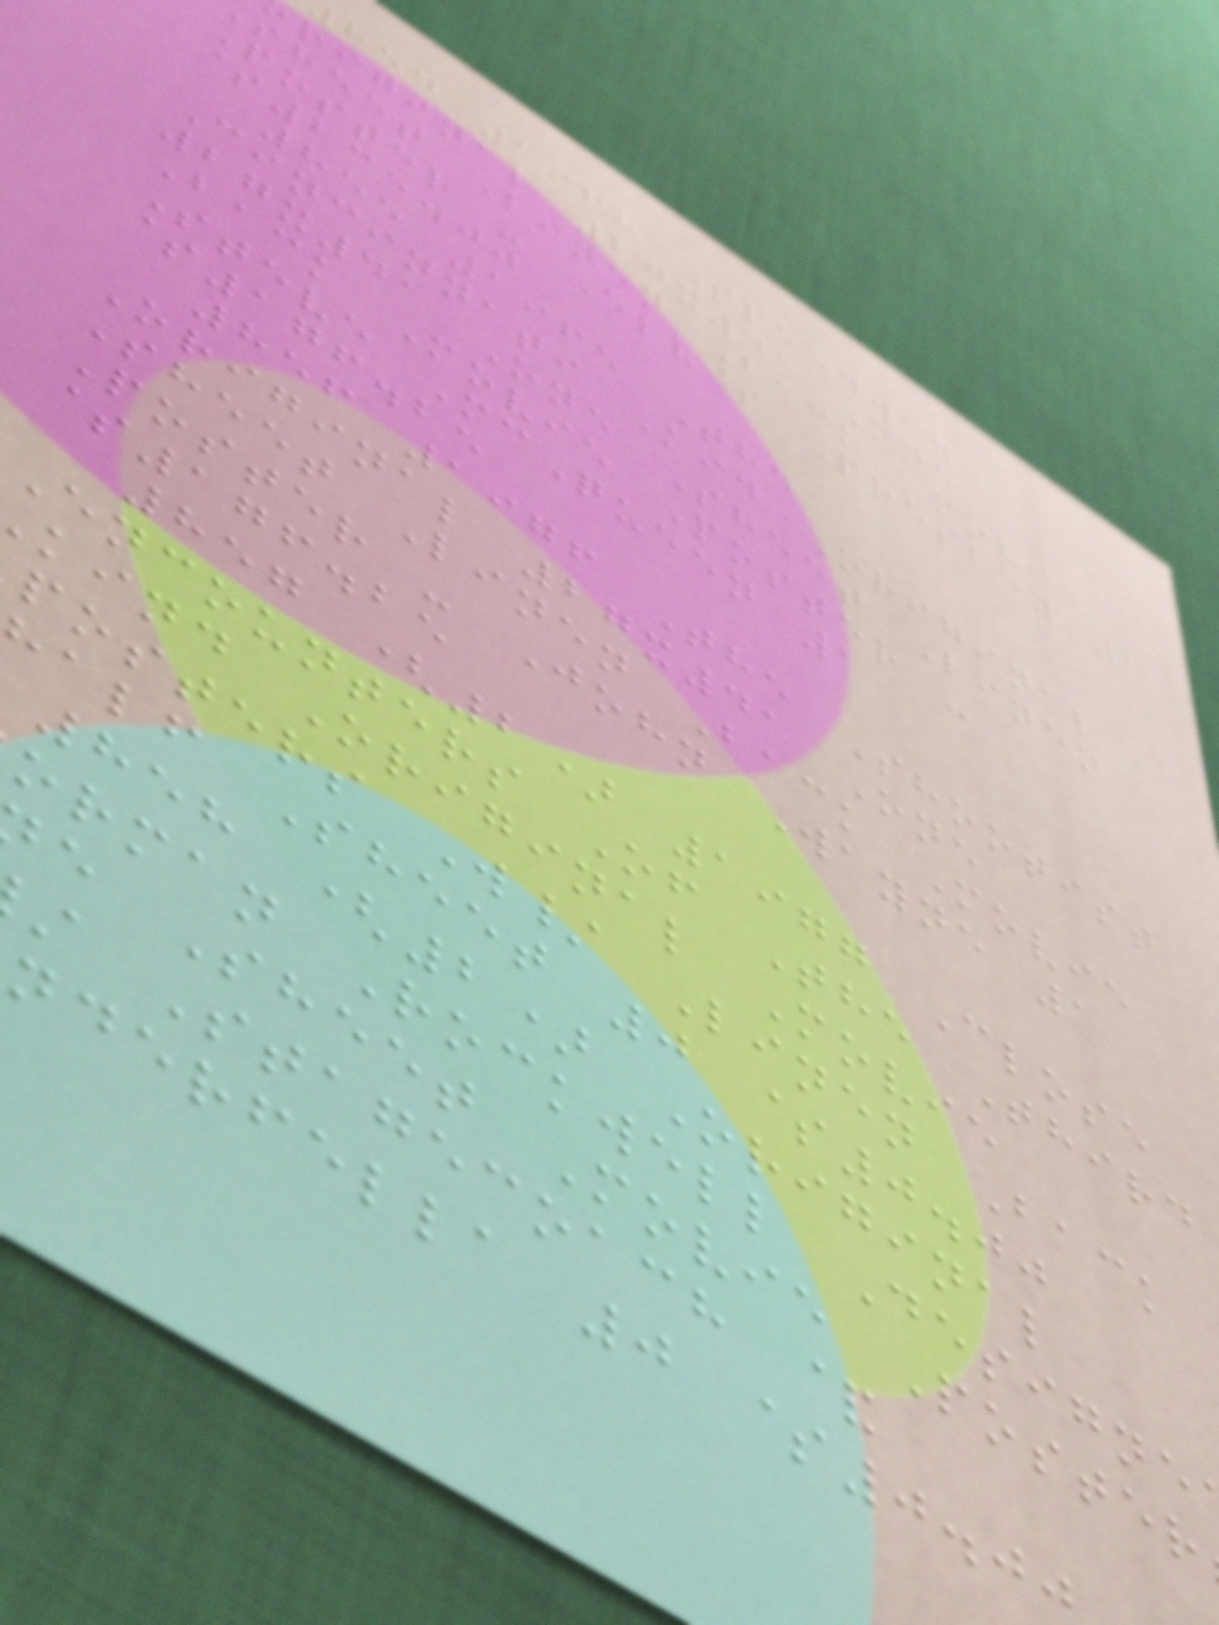hed 1968 Speedway
riginal 27x41 One
sheet Linen Back Movie
Poster - Elvis Presley 1
$235.00
855 1965 The
Cincinnati Kid Original
27x41 One Sheet Linen
Back Movie Poster -
Steve McQueen 1
$176.25
856 1976 The Shootist
Original 27x41 One
Sheet Linen Back Movie
Poster - John Wayne 1
$176.25
857 (2) 1977 Close
Encounters Of The Third
kind Original Movie
posters W/ Linen Back
alf Sheet 0 $0.00
858 (2) Original
orman Rockwell Designe
e Sheet Movie Poster
Stagecoach &
nderfella 0 $0.0
